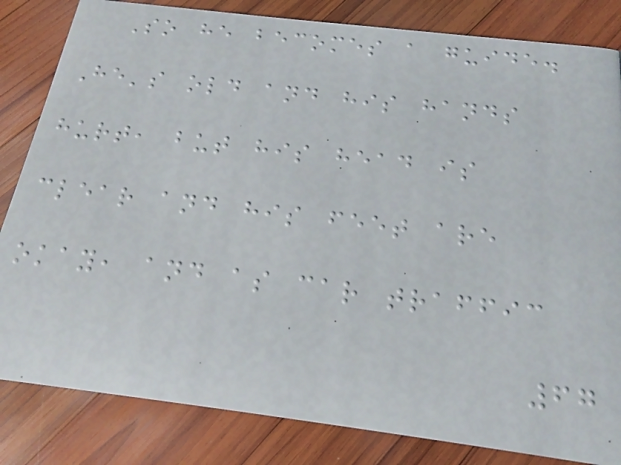So he becomes a guide.
He's old and his hands
hurt, but his head is
clear and his feet are
okay, and as car traffic
67
